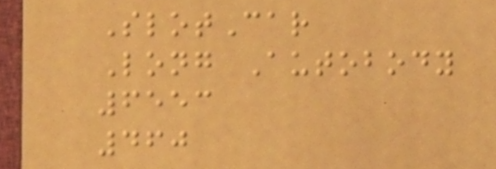SlotCar
Long Autobody
6553
460
